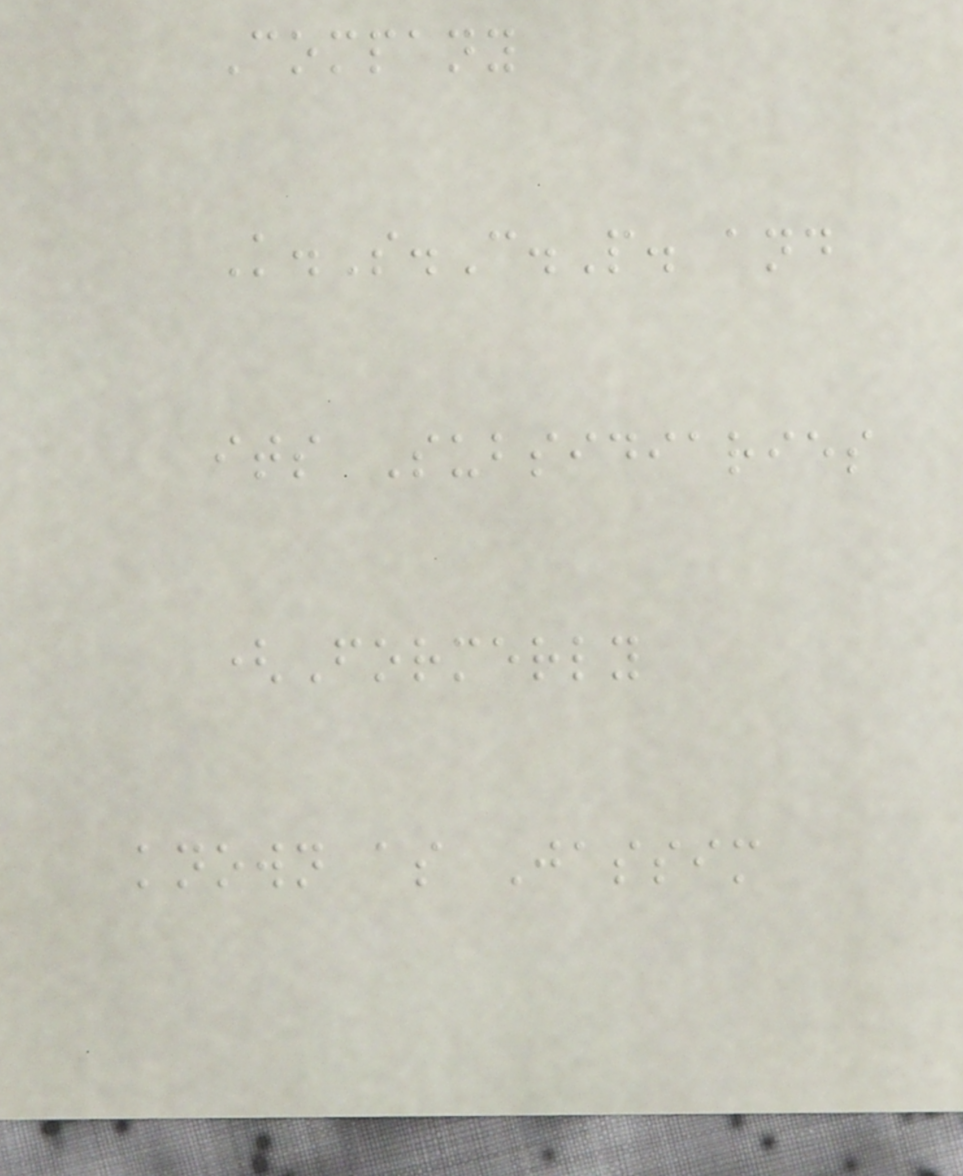Company
K.S.C.P. and
its Subsidiaries
(Formerly
known as Jassim
